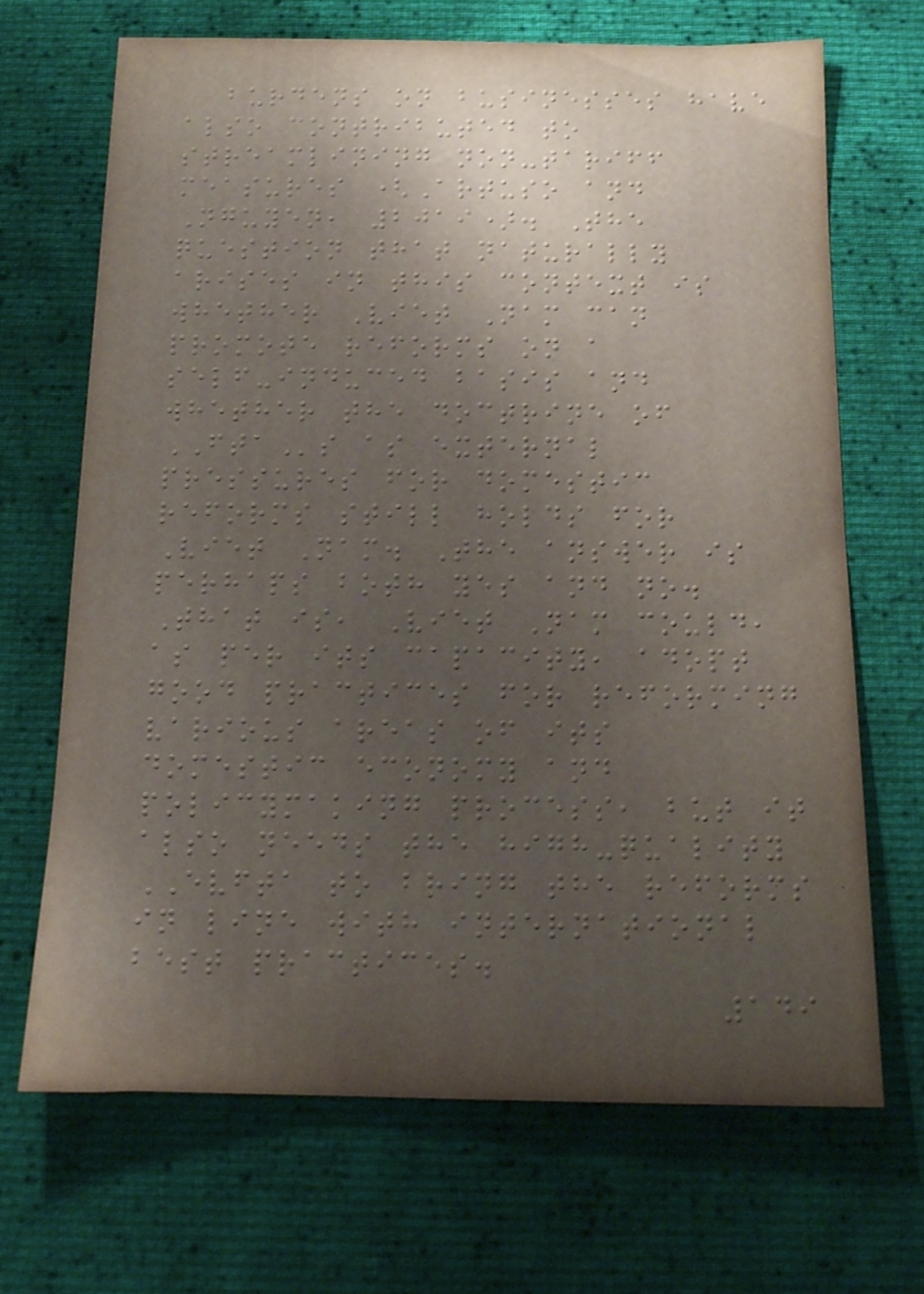burdens on businesses have
also contributed to
streamlining non-tariff
measures (Artuso and
Nguyen, 2019). The
question that naturally
arises in this context is
whether Viet Nam can
promote reforms on a
self-induced basis and
whether the doctrine of
FTAs as external
pressures for domestic
reforms still holds for
Viet Nam. The answer is
perhaps both yes and no.
That is, Viet Nam could,
as per its capacity, adopt
good practices for reforming
various areas of its
domestic economy and
policymaking process, but it
also needs the high-quality
EVFTA to bring the reforms
in line with international
best practices.
149
